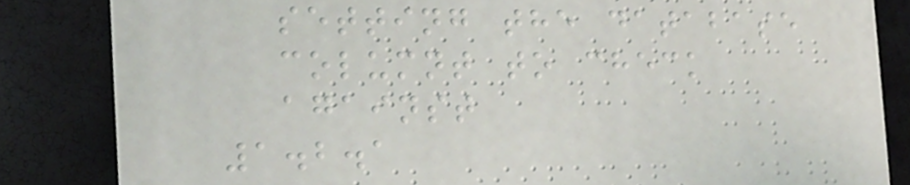setting the database
columnt to check
against
1.2.1
